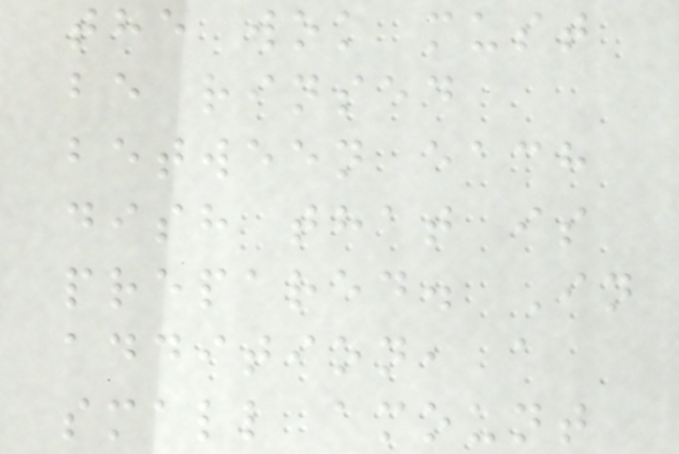the wok must
be rinsed
between each
dish that is
prepared. In
addition, a
small amount
